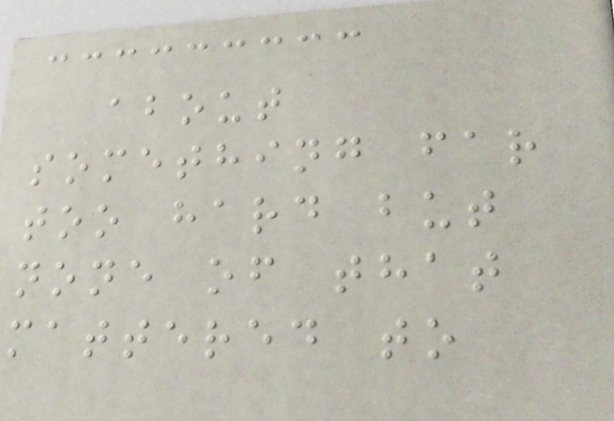about
something far
too hard but
none of that
mattered to
